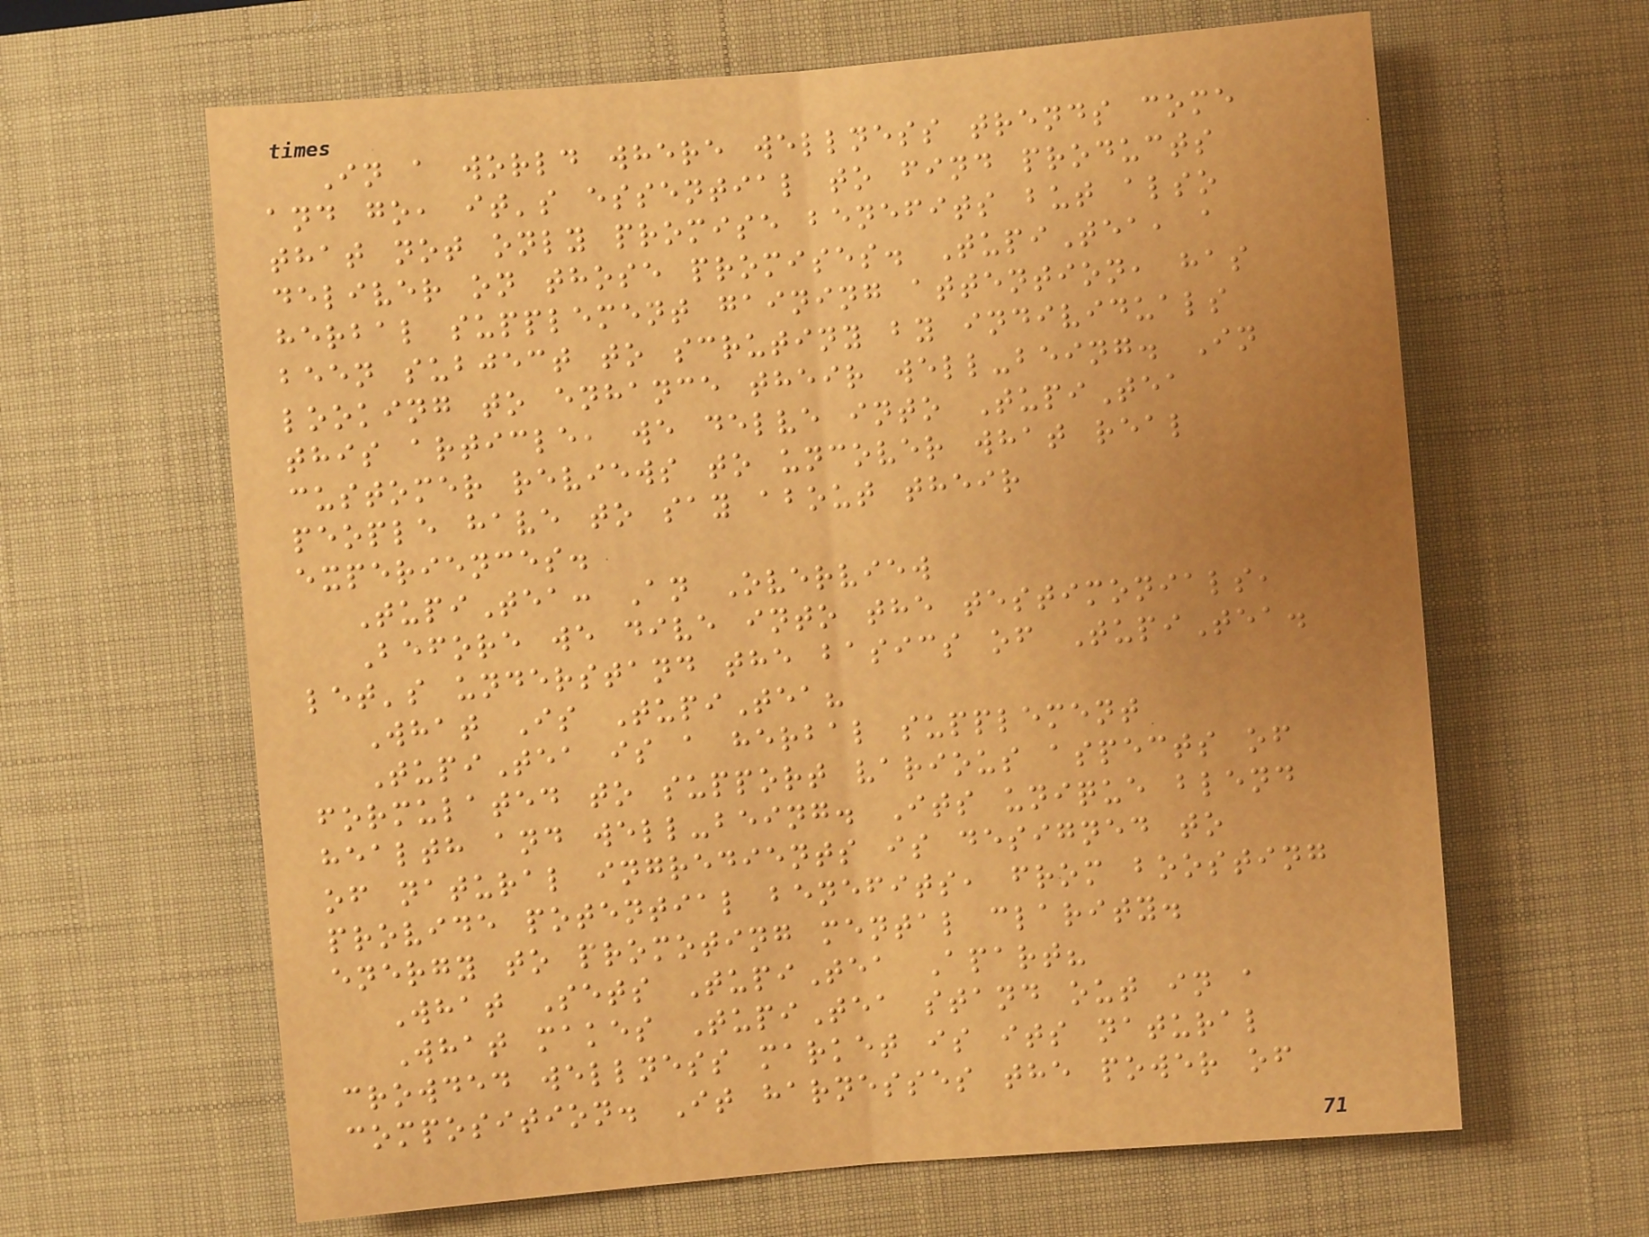In a world where wellness trends come
and go, it's essential to find products
that not only promise benefits but also
deliver on those promises. TupiTea, a
herbal supplement gaining attention, has
been subject to scrutiny by individuals
looking to enhance their well-being. In
this article, we delve into TupiTea
customer reviews to uncover what real
people have to say about their
experiences.
TupiTea: An Overview
Before we dive into the testimonials,
let's understand the basics of TupiTea.
What Is TupiTea?
TupiTea is a herbal supplement
formulated to support various aspects of
health and well-being. Its unique blend
of natural ingredients is designed to
provide potential benefits, from boosting
energy to promoting mental clarity.
What Sets TupiTea Apart?
What makes TupiTea stand out in a
crowded wellness market is its natural
composition. It harnesses the power of
